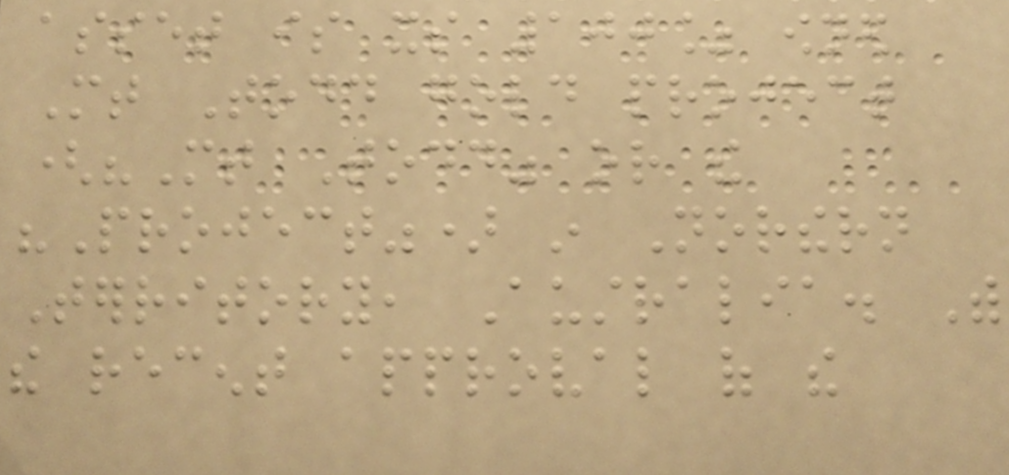asset is its 100% owned
Mt Todd gold project
("Mt Todd" or the
"Project") in Northern
Territory, Australia. With
the recent approval of the
